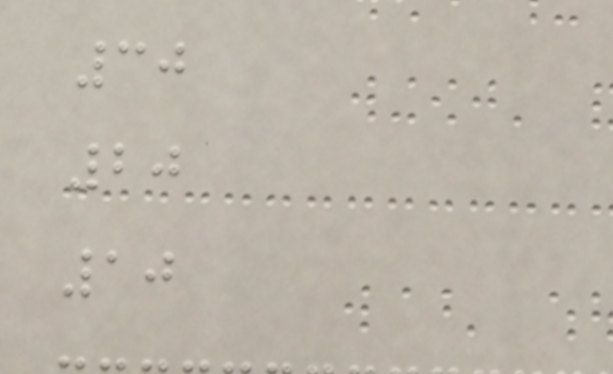30
20
10
